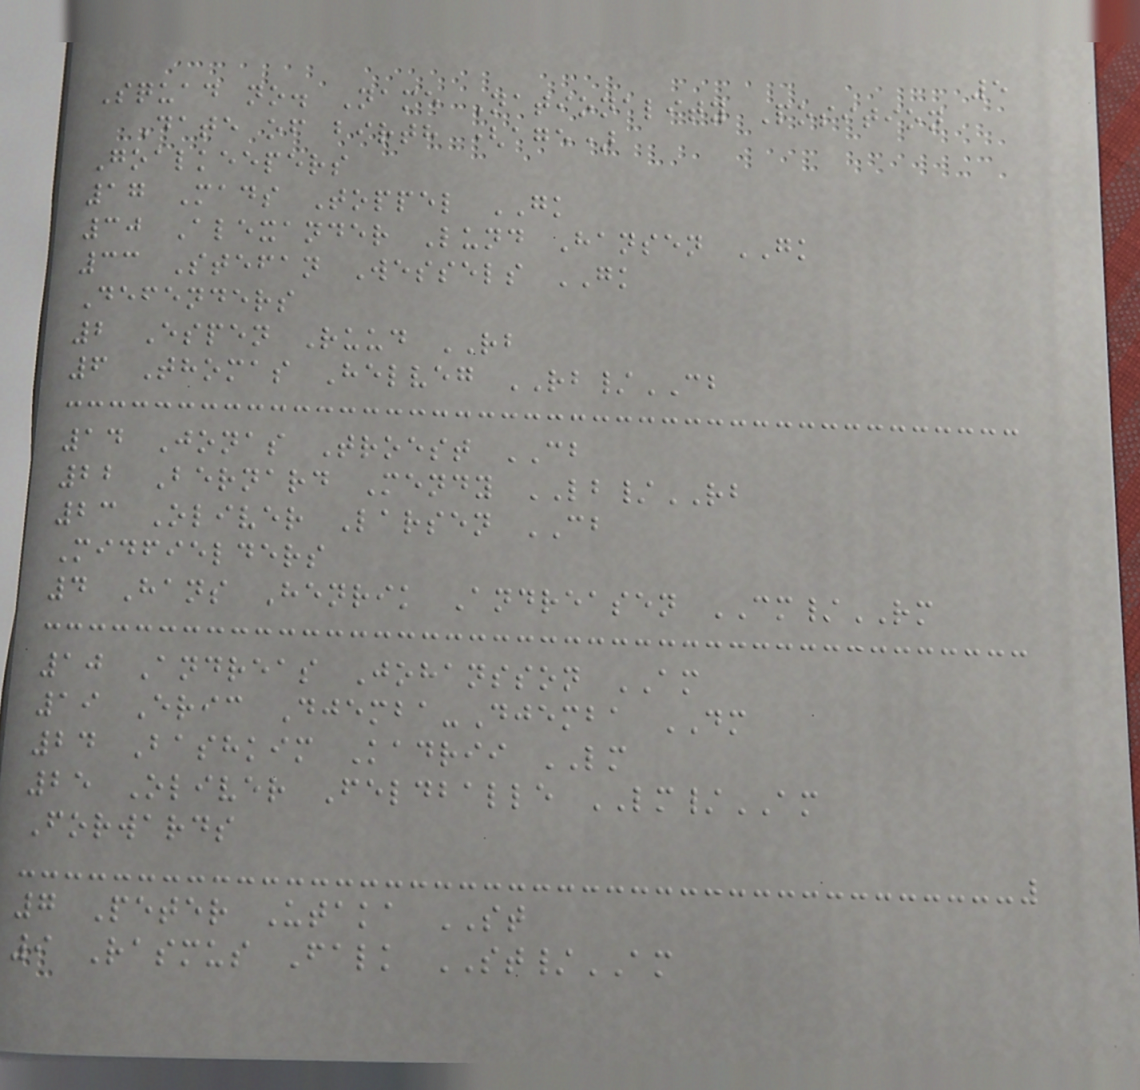5
Squad no. Name Nationality Position
Date of birth (age)
Goalkeepers
17 Mads Toppel GK
30 Alexander Lund Hansen GK
33 Stefan Wessels GK
Defenders
2 Espen Ruud RB
6 Thomas Helveg RB/CB
14 Jonas Troest CB
22 Bernard Mendy LB/RB
23 Oliver Larsen CB
Midfielders
4 Hans Henrik Andreasen CM/RM
10 Andreas Johansson AM
19 Eric Djemba-Djemba DM
24 Bashkim Kadrii LM
25 Oliver Feldballe LM/AM
Forwards
7 Peter Utaka ST
9 Rasmus Falk ST/AM
